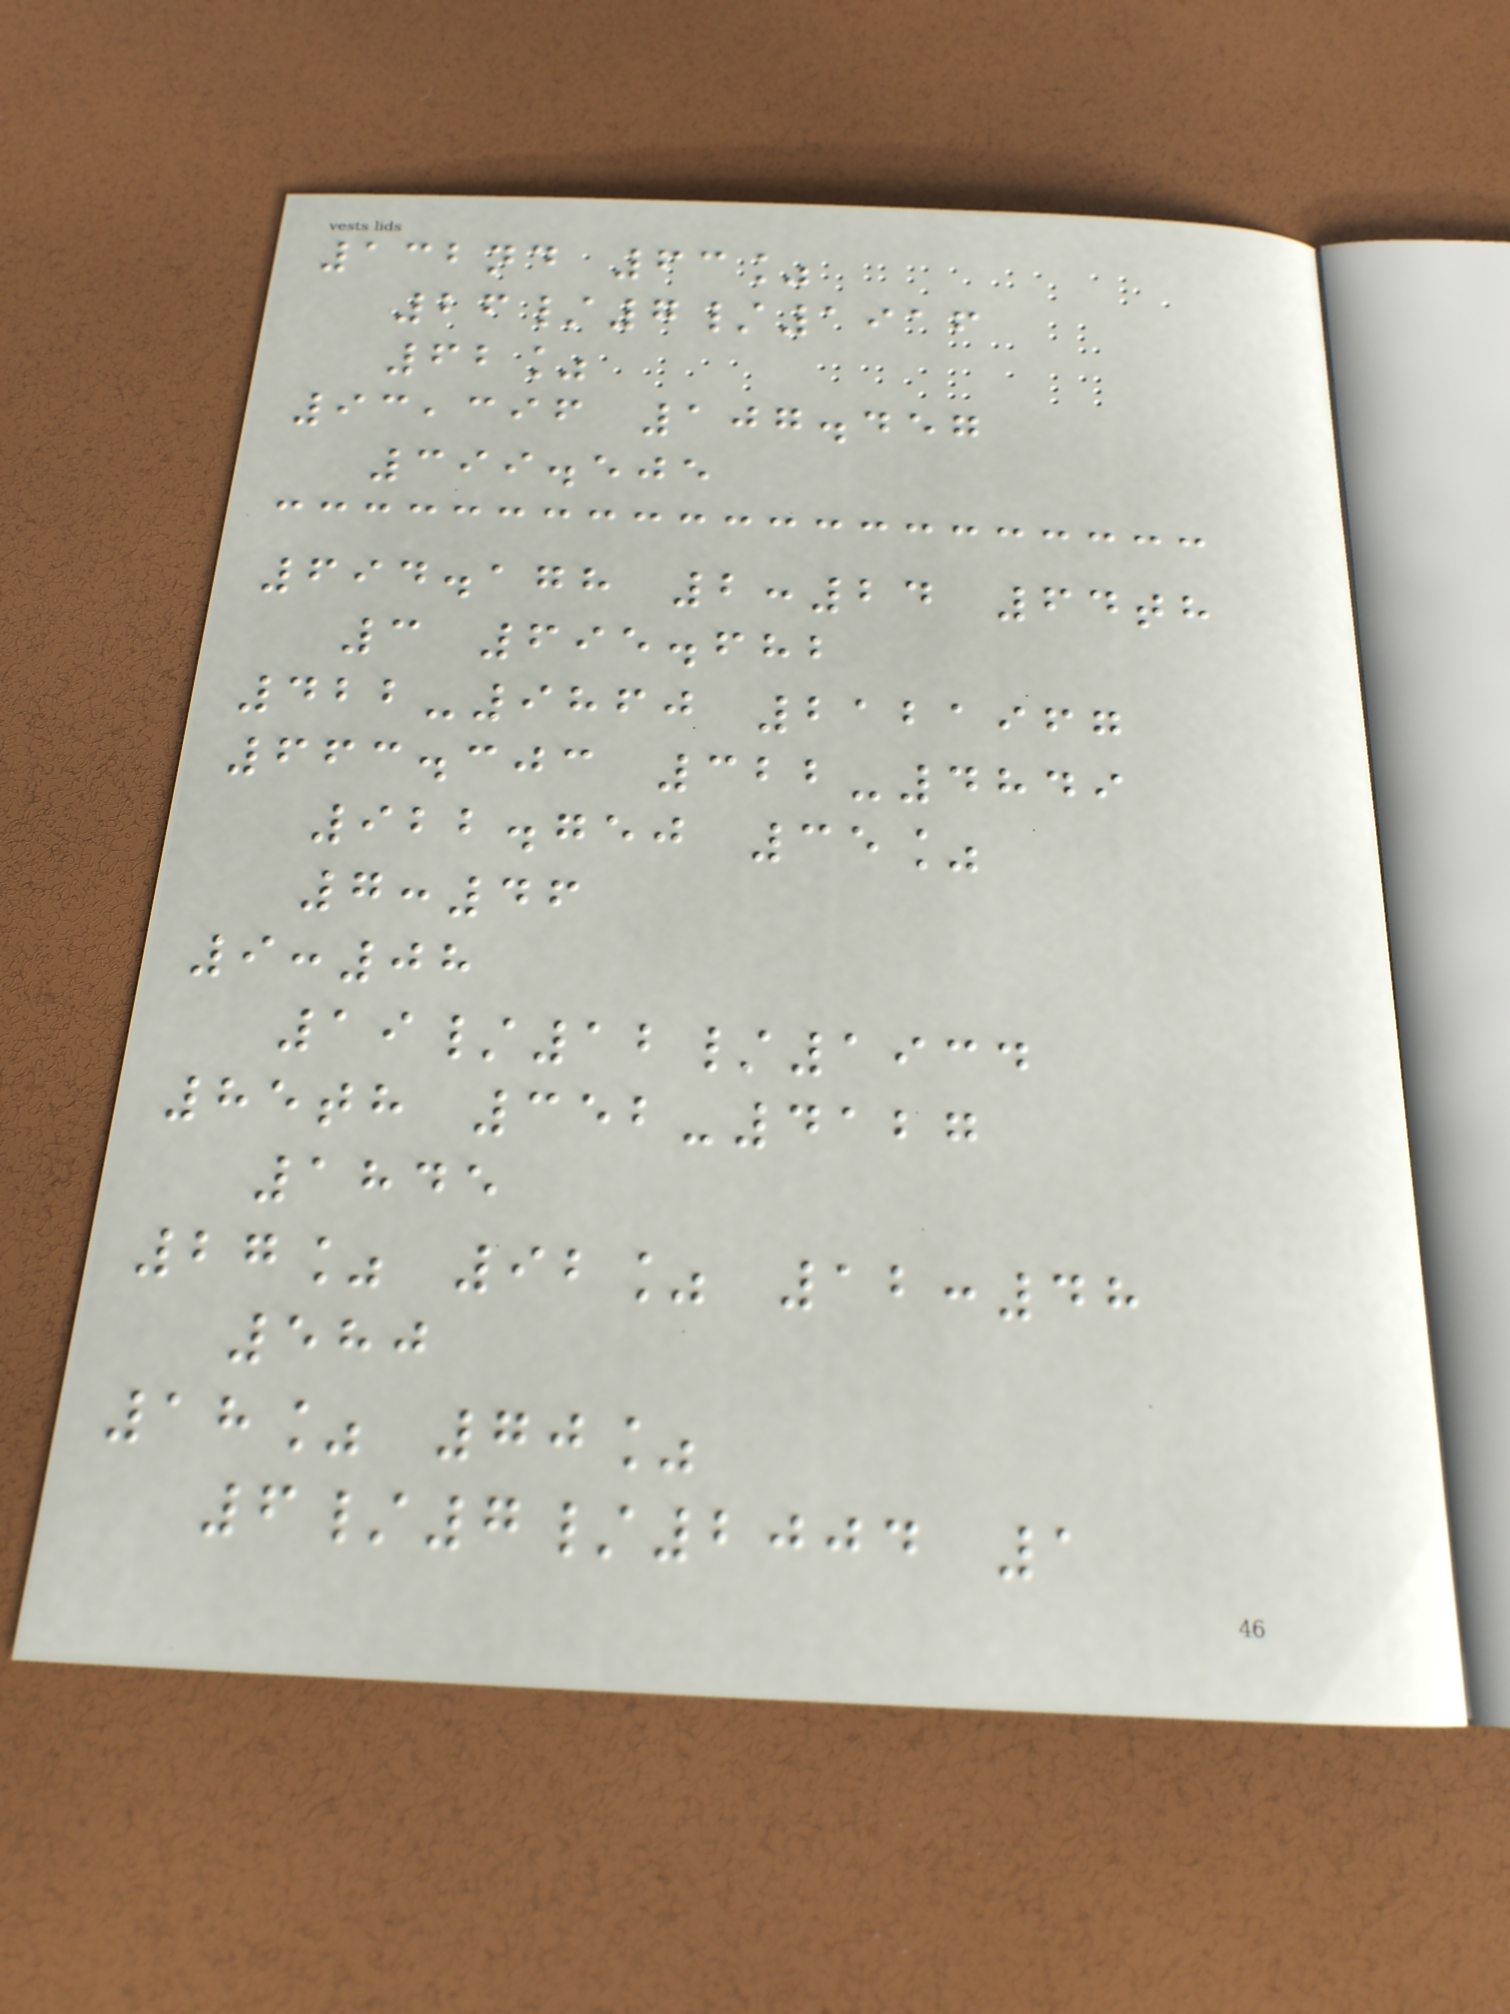132nd 63%
26/7/1916
62%
93,396 107.457
399.505
694.178 2:24 64th
3 695.682
422-9860 2121967
663.303 322-4849
922.750 35%
7:46
9:08
19/12/1934
85th 352-4127
1845
27% 92% 12:48
580
18% 70%
6/7/2004 1
